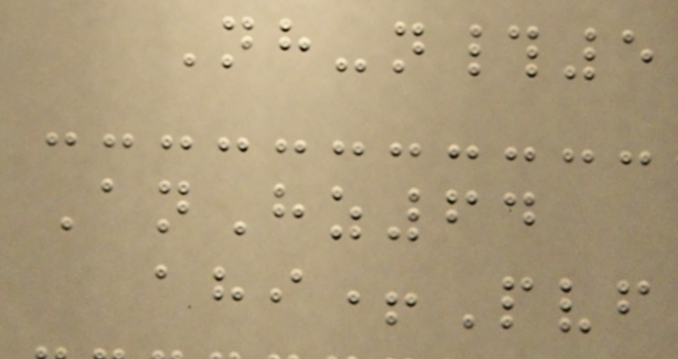Nh-n#5
AnHz64
ahi+Pvf
